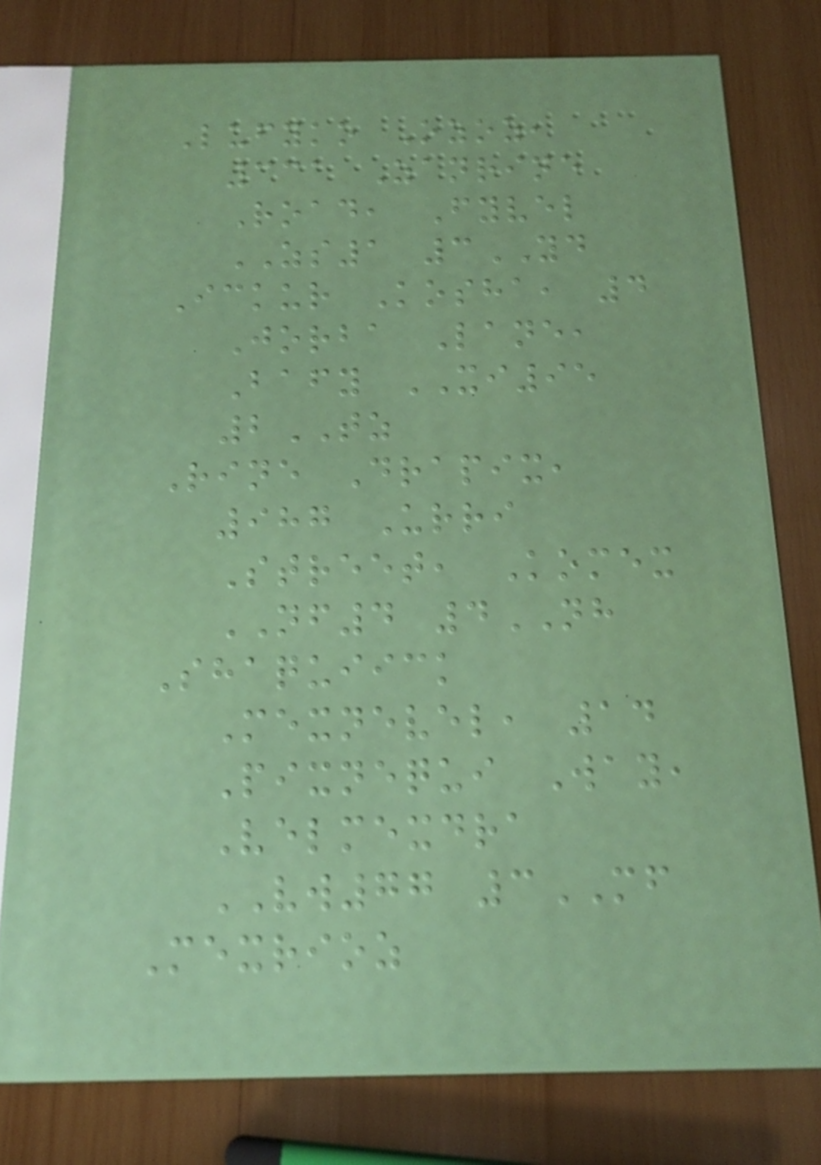Lufyko Ozoz,
331 Zanrine
Road, Fyvel
ZS1 3YD
Ickur Kosha, 4
Jorba Lane,
Bafy XI95
2TZ
Rine Drapix,
987 Urri
Street, Komex
NF4 4NH
Shaquiick
Mexnevel, 14
Pixnequi Way,
Velmexdra
VW77 3MF
Mexrioz
